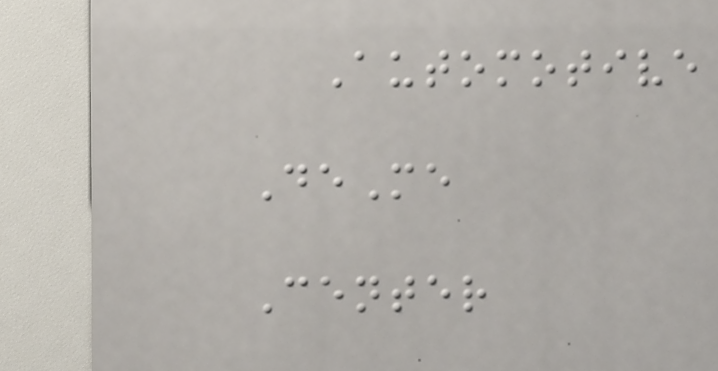Automotive
DeMe
Center
